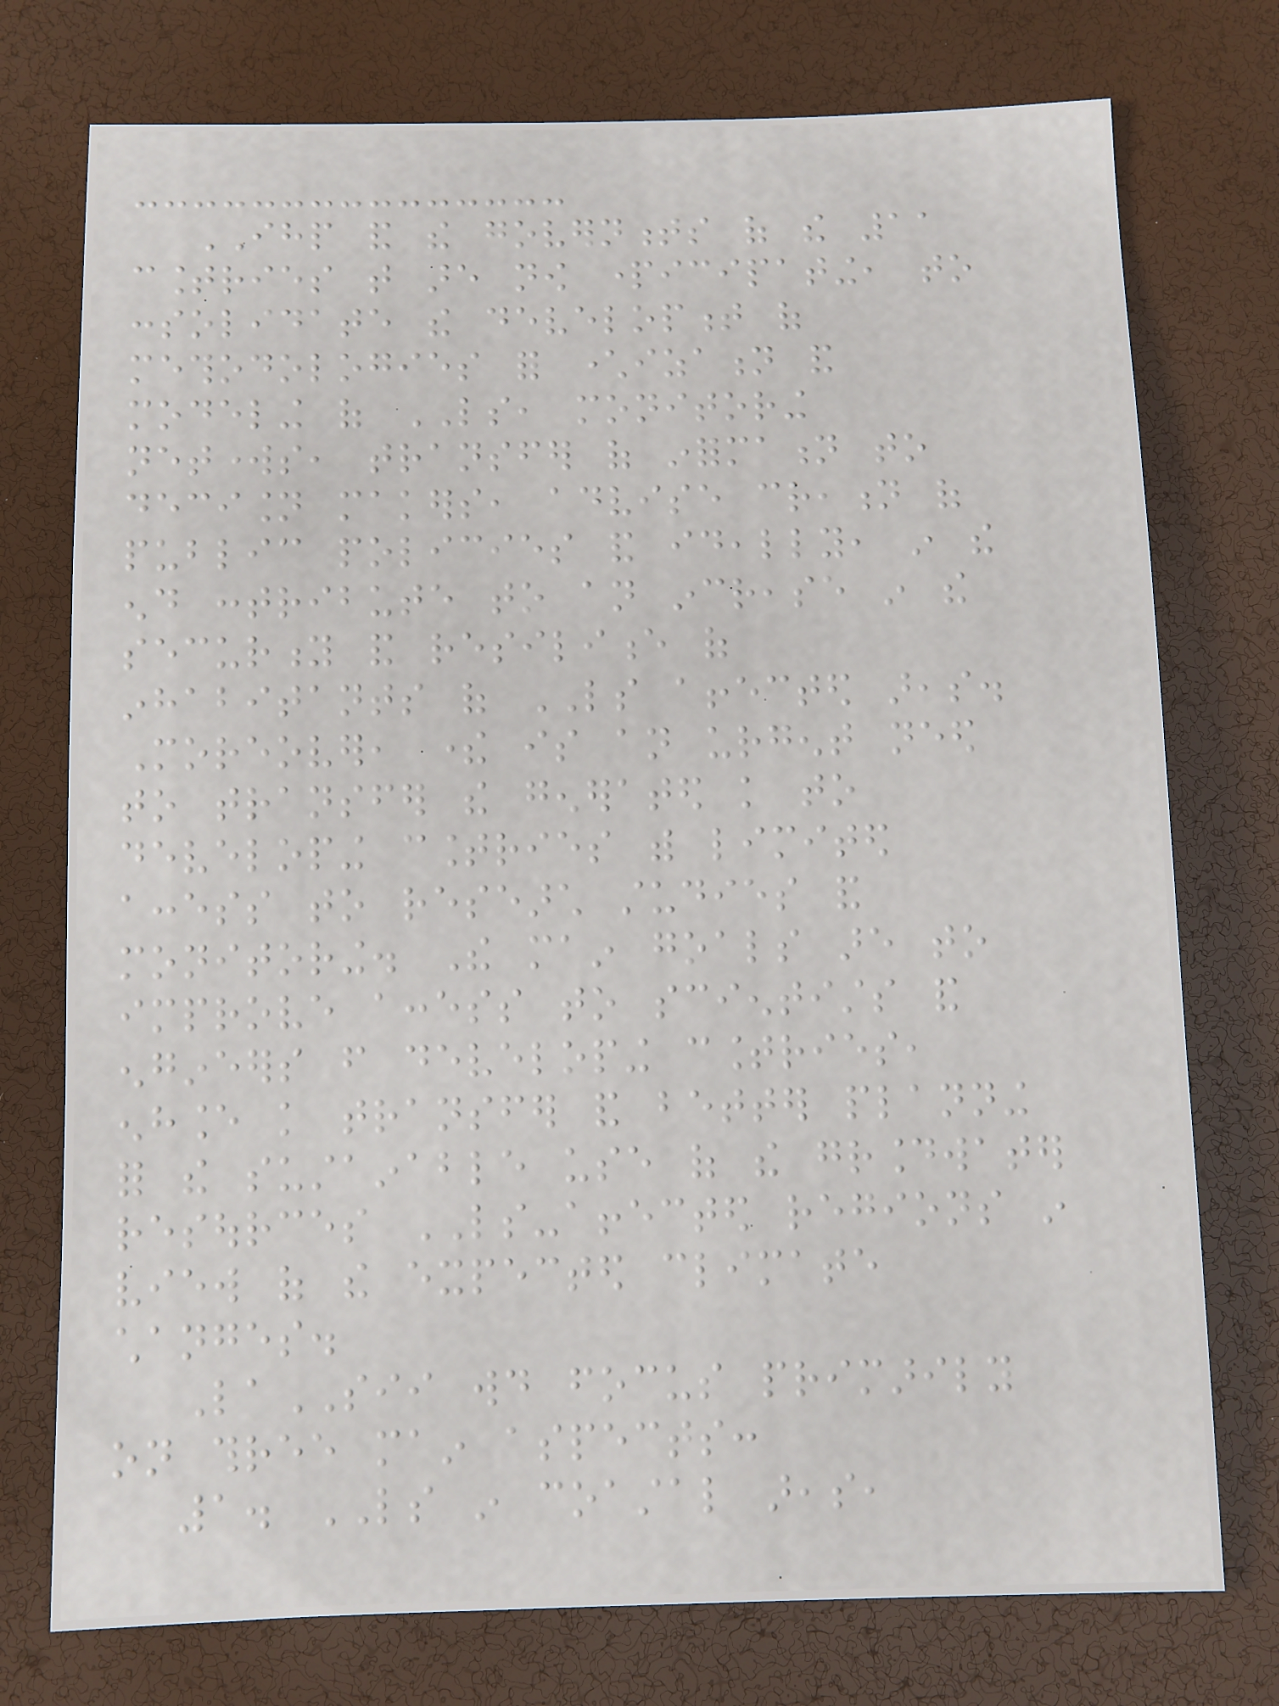IHP and the governments of the 11
countries that are now participating, to
consolidate the development of
methodologies for characterization and
modeling of LS, monitoring
networks, transfer of information to
decision makers, advise creation of
public policies and ideally, in the
end contribute to an increase in the
security and resilience of
inhabitants of LS affected areas.
Moreover, there is an urgent need
to transfer the generated knowledge to
developing countries with limited
access to research studies and
monitoring. The main goals are to
improve access to scientists and
engineers from developing countries,
enhance knowledge transfer and better planning
for the sustainable use of the groundwater
resources LS-affected regions in
view of the expected climate
changes.
LaSII would focus primarily
on three main aspects:
1. LS in coastal areas,
